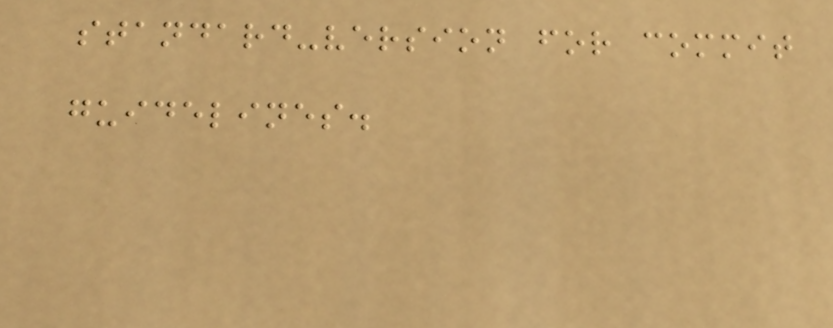standard-version for commit
guidelines.
